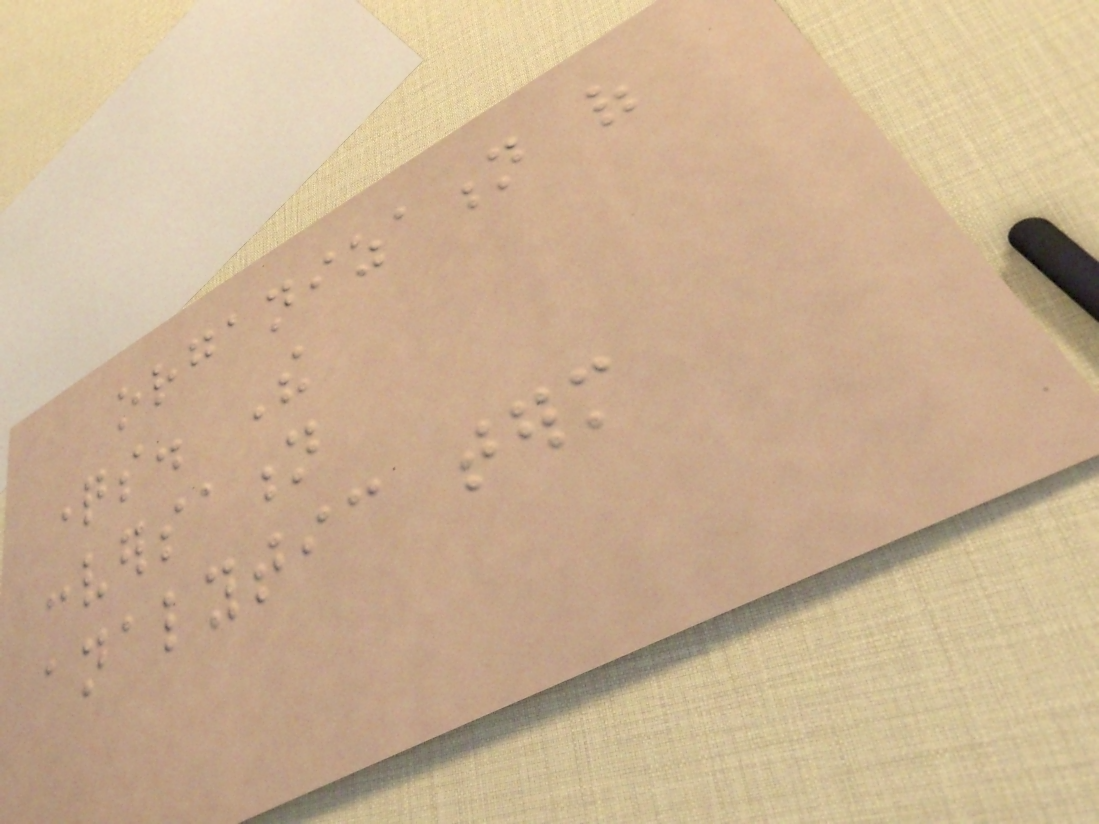organization of
questions. The
conversation
analytic term
